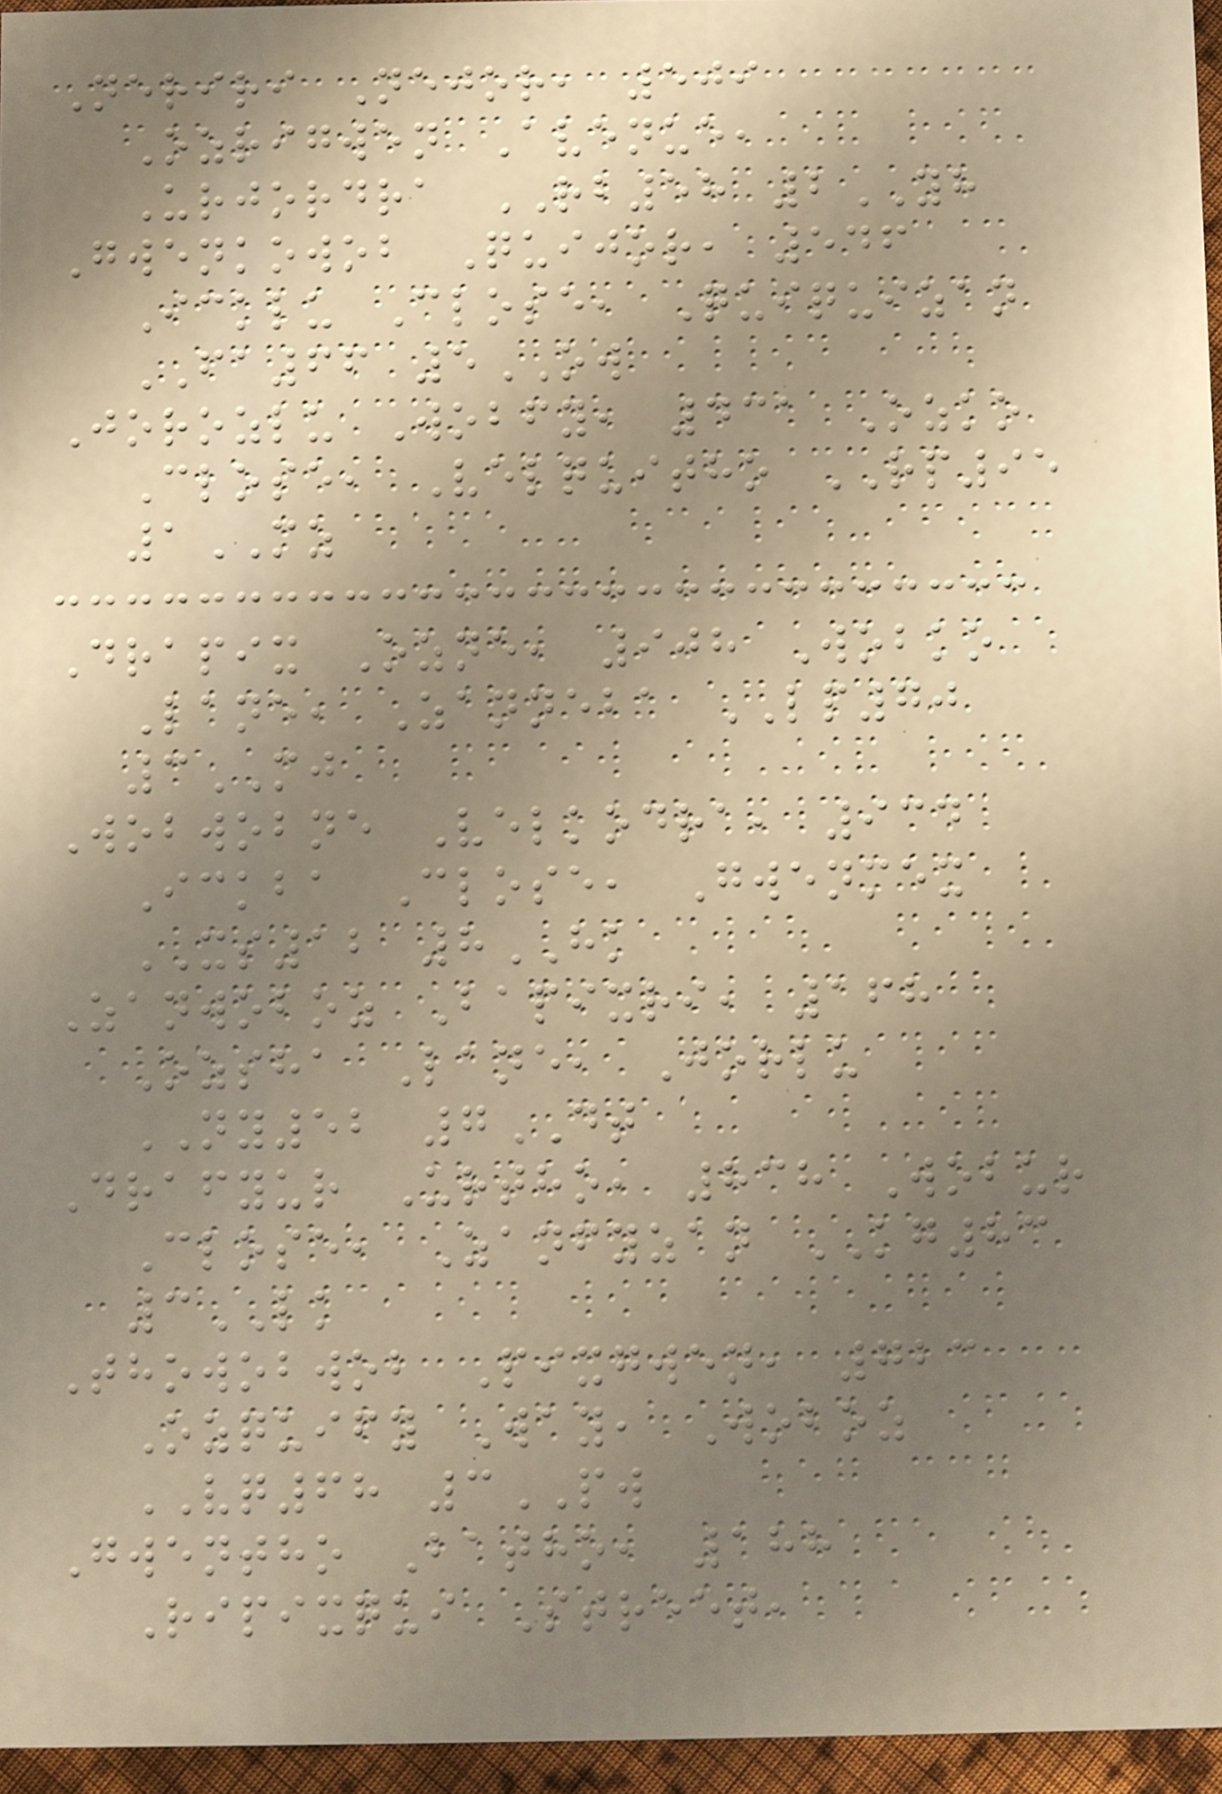Neriri Nejor, 509
Ozrigwen Avenue,
Urjordra RB58 2YH
Gwenkowob Quijor, 546
Icklu Close, Quiquizan
FA66 5OW
Jorozlu Wobfy, 431 Ozko
Close, Velquitho RP95
1MZ
Drapix Ozne, 908 Wobko
Lane, Zanneba LP70
3MJ
Wobwobne Velkodra, 934
Ickba Close, Gwenmex
XS12 8HK
Zanwoboz Bapixri, 168
Ozsha Lane, Jorlu
NY52 7DT
Drafyur Urtho, 838 Wobur
Close, Zanfyzan KG83
3LK
Thowobwob Pixgwen, 723
Ozquify Way, Woboz
VQ68 3PW
Gwentho Batho, 188
Ripixqui Street,
